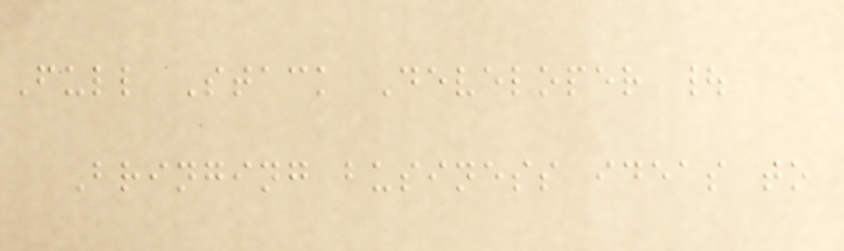Full Stack Developer |
Bringing business ideas to
